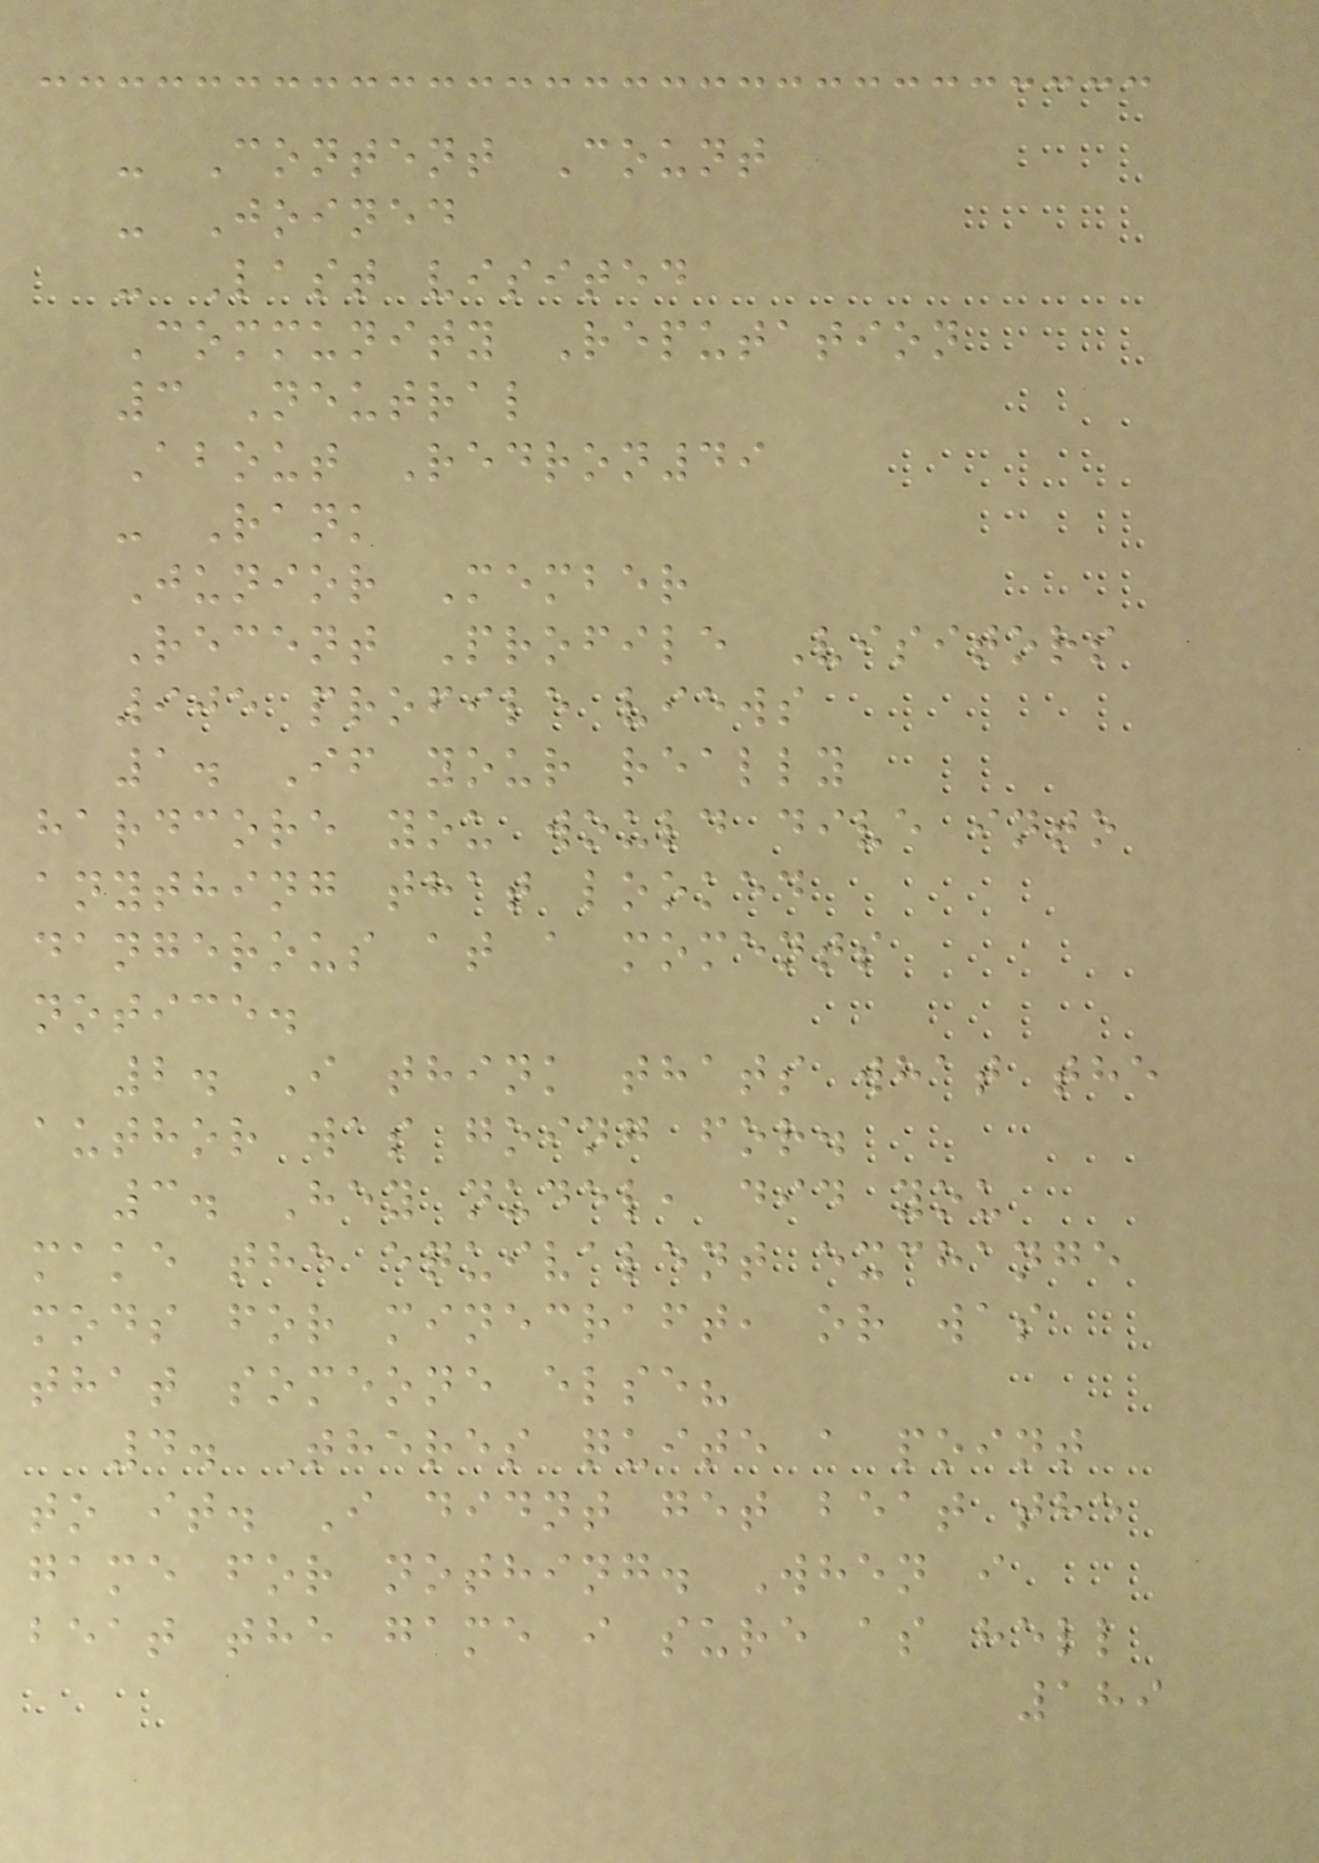- Content Count
- Joined
- Last visited
Community Reputation
3 Neutral
About Redron49
- Rank
Junior Member
Recent Profile Visitors
905 profile views
1. If your really
hardcore you would dive into
anything that looked
dangerous at a moments
notice.
2. I think thats what the
author was going for.
3. Hey nudel, did you
make the equivalent exchange
mods for minecraft, or was
that someone else?
4. Theres quite a point
to it. I didnt get beat the
game for nothing. When i
beat the game i sure as hell
189
